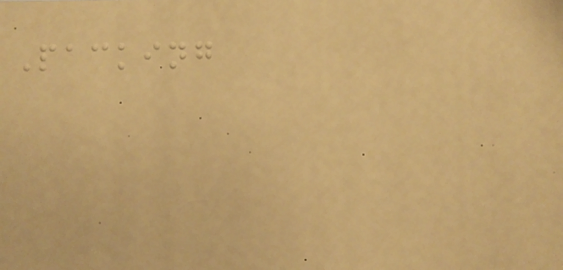Packing
